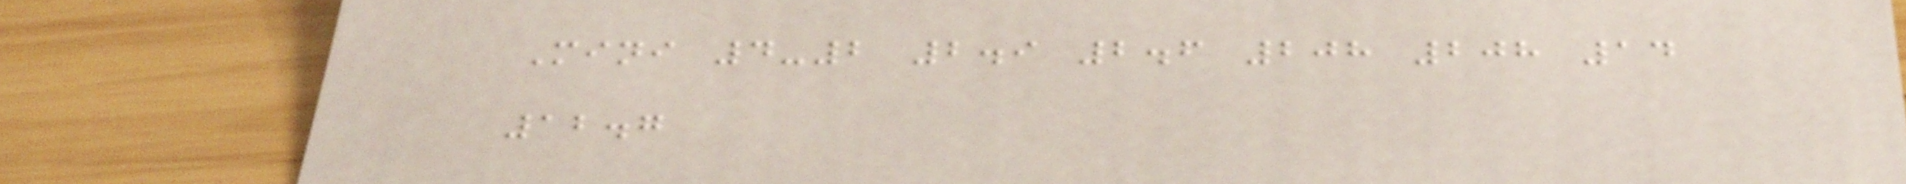Mini 4-2 2.9 2.6 208 208 14
12.7
